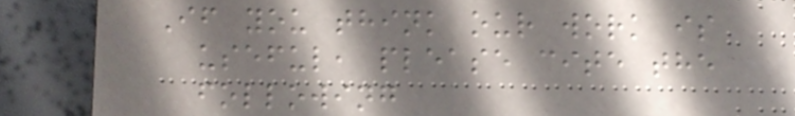If you think our work is
useful, please cite the
following
